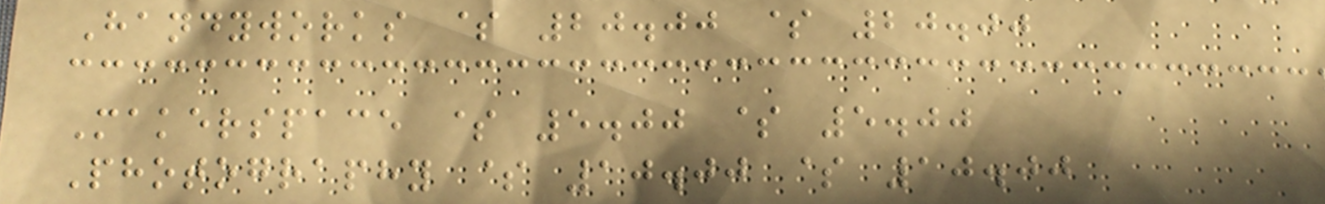Handyworks $ 20.00 $ 20.00
Makerspace $ 5.00 $ 5.00
Photography $ 10.00 $ 10.00
